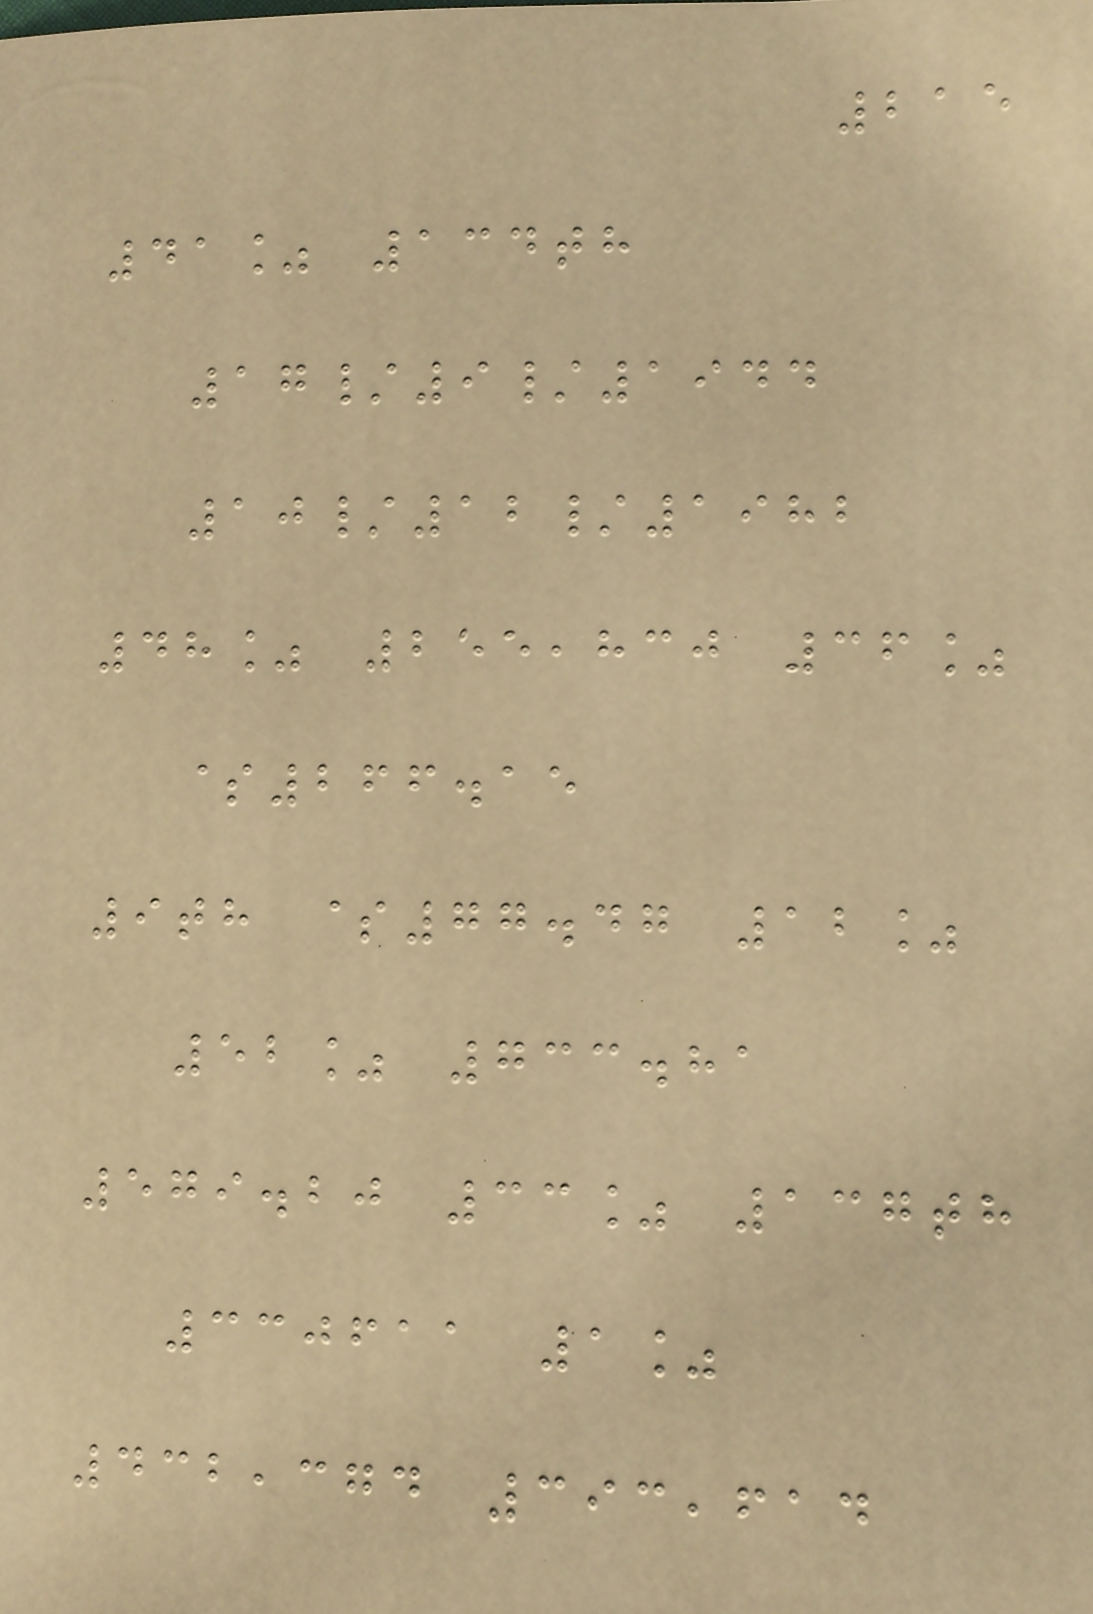215
41% 134th
17/9/1944
10/12/1982
48% 255,830 36%
$266.15
9th $77.47 12%
52% 733.81
579.20 33% 137th
330611 1%
432,374 393,614
